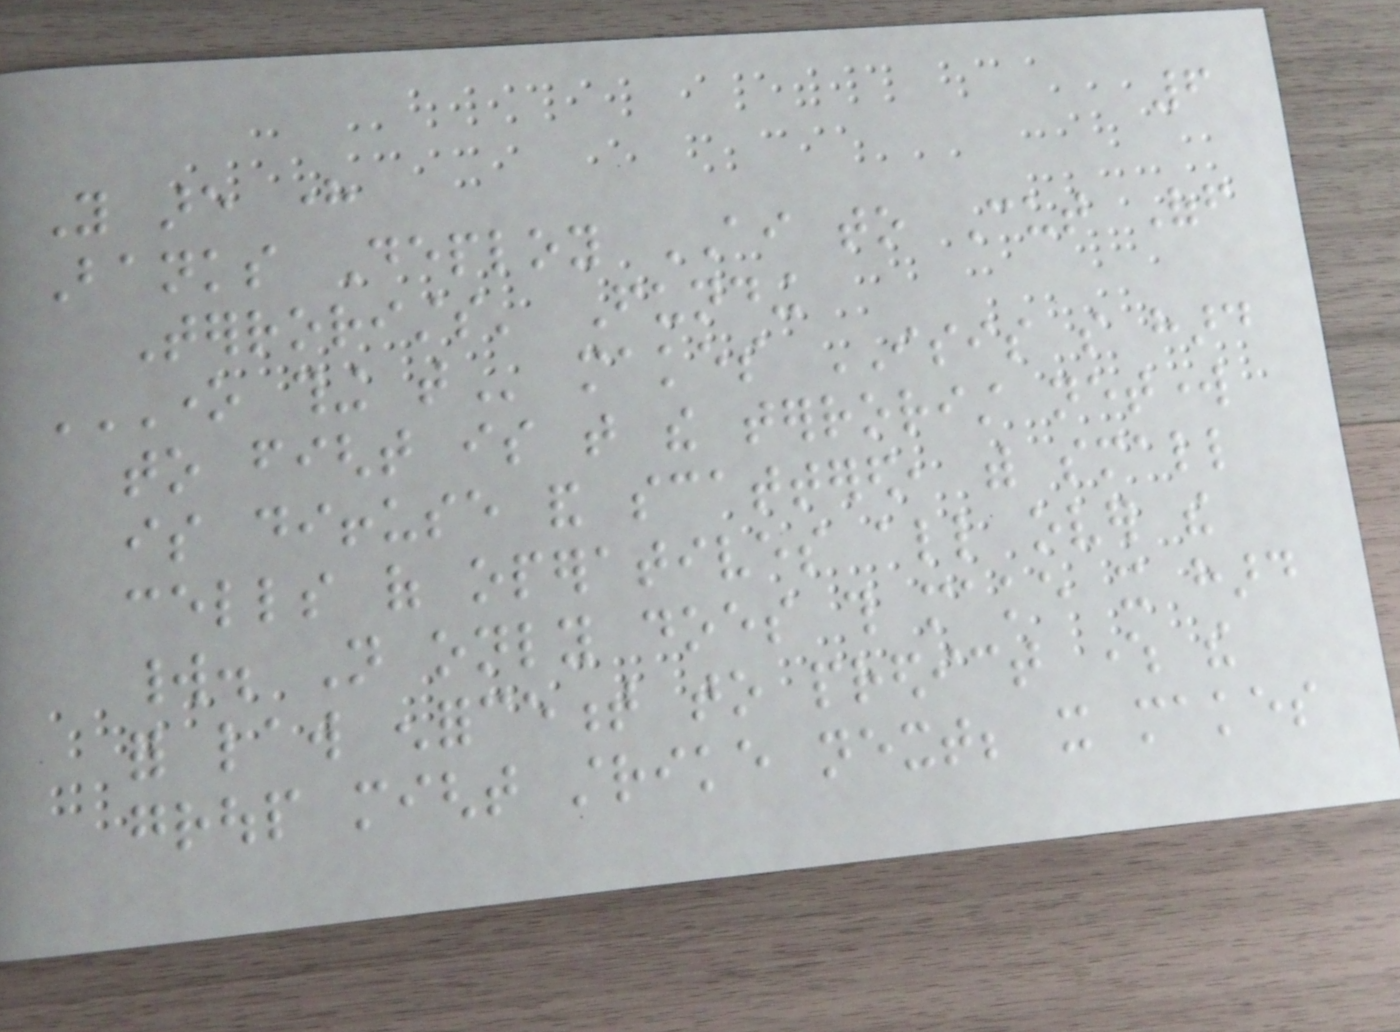6
You are here
Banks Deploy AI to Cut Off
Terrorists' Funding
ONE THING THAT makes ISIS so hard
to fight is that the terrorist network
is diffuse and scattered, with small
cells of operatives all over the
world. Not only does this make it hard
for law enforcement to predict where the
group might strike next; it makes
